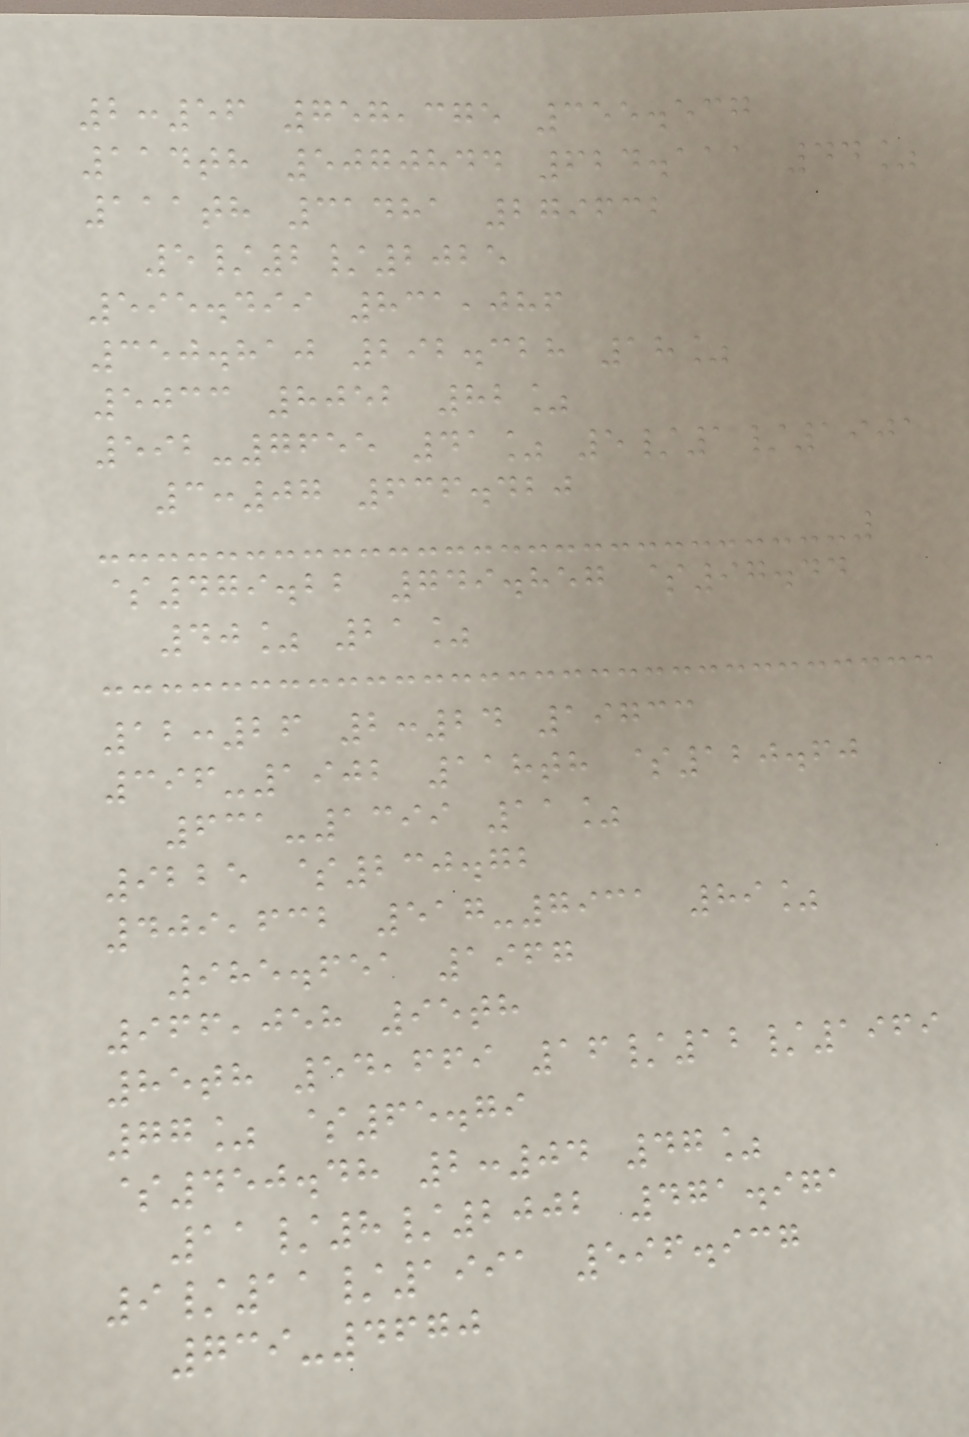2:56 757,375 355.537
114th 5070844 624.111 44%
111th 31481 279632
5/2/2025
595.499 831,086
350.810 292.328 18%
5033 8052 82%
592-7655 41% 5/1/1901
3:07 636.420
$479.22 749.857 $97.44
40% 21%
12:26 2:24 19733
396-1902 118th $120.60
631-1399 11%
9225 $230.72
409,632 517-7931 89%
985.651 1967
966,058 95th
85th 54,669 16/12/1969
77% $65.79
$450.48 2:04 47%
11/8/2002 471.971
9/11/1991 596.937
739-4670
